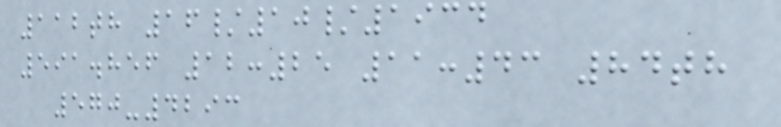112th 16/10/1934
591.856 12:25 11:43 84th
570-4293
